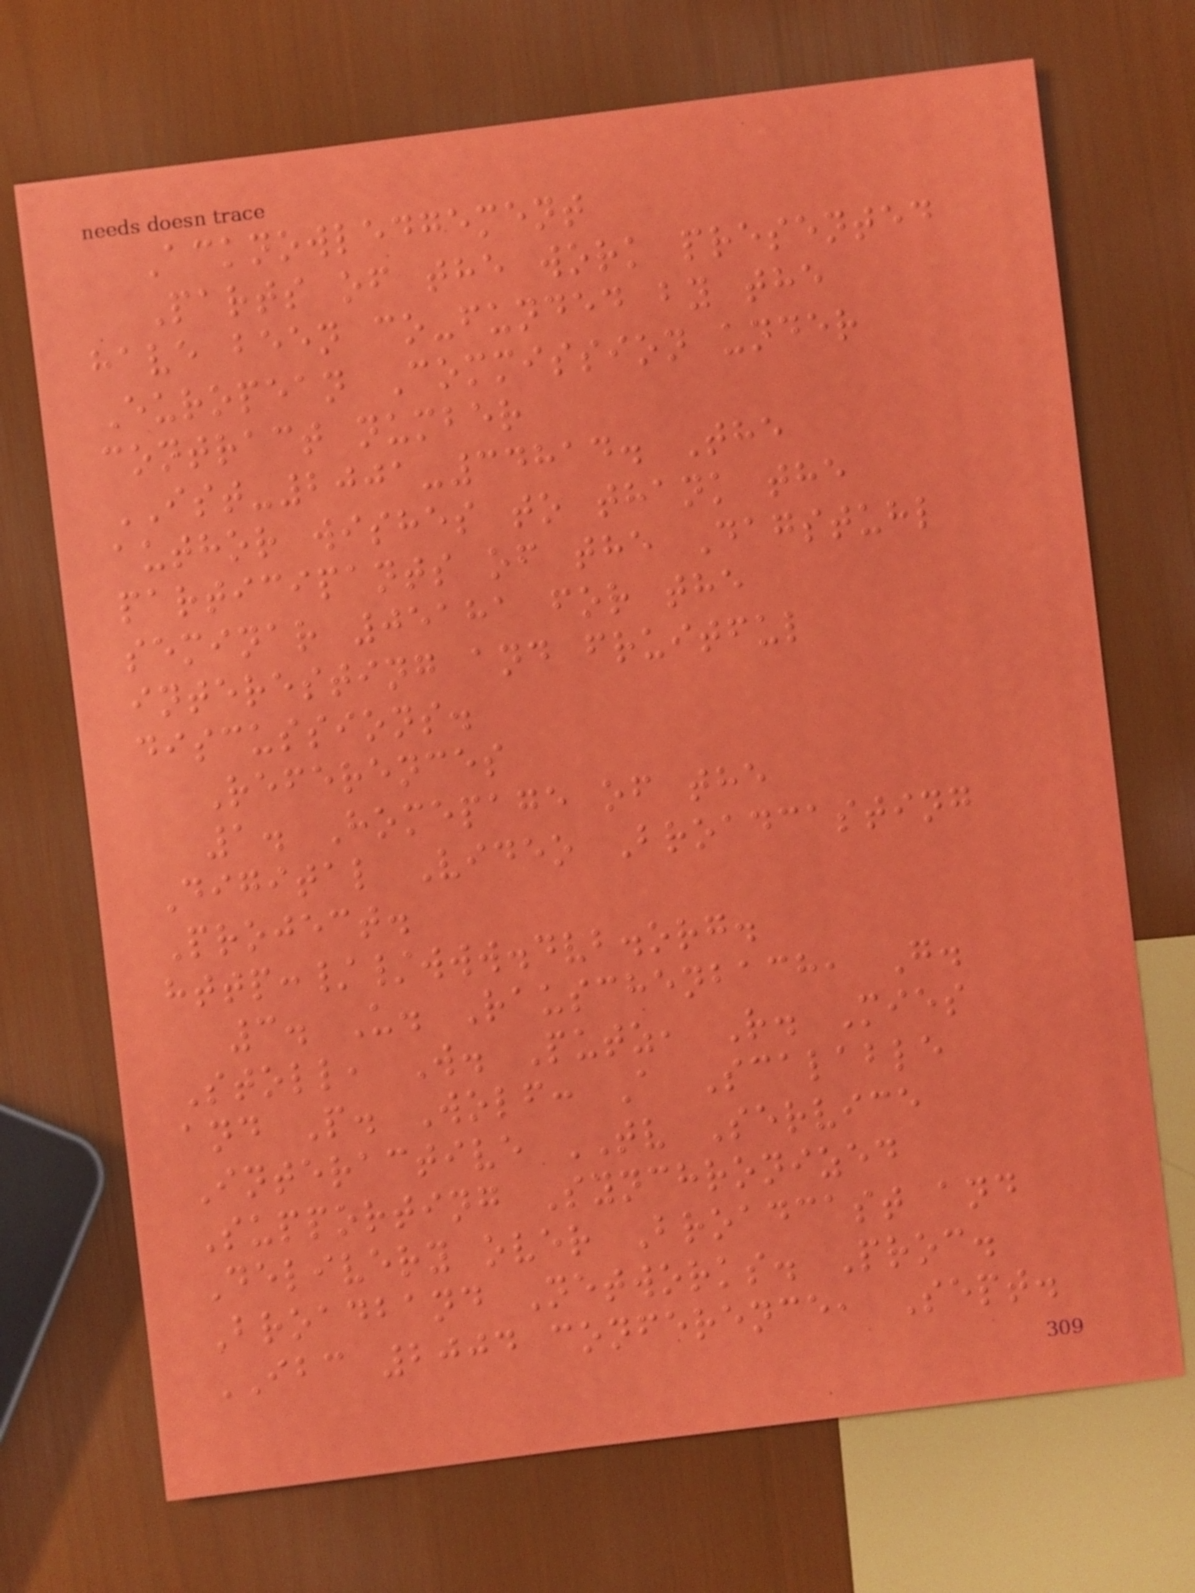Acknowledgement
Parts of the work presented
have been co-funded by the
European Commission under
contract number
IST-2001-34814. The
author wishes to thank the
participants of the Dagstuhl
seminar 05181 for the
interesting and fruitful
discussions.
References
1. Homepage of the
Digital Video Broadcasting
Project.
http://www.dvb.org.
3. U. Rauschenbach, G.
Stoll, W. Putz, R. Mies
and P. Wolf: A Scalable
Interactive TV Service
Supporting Synchronized
Delivery over Broadcast and
Broadband Networks. Proc.
IBC 2004 conference, Sept.
